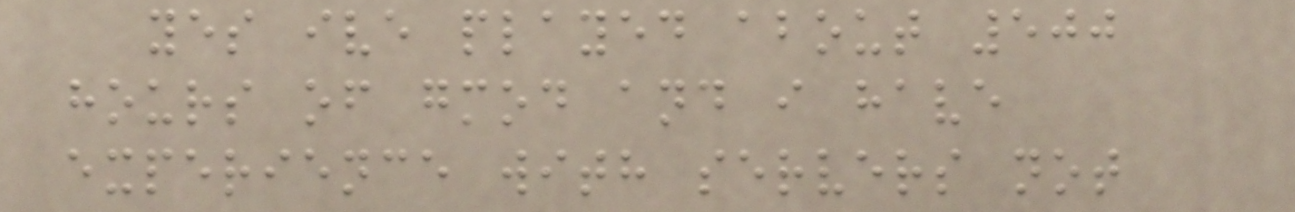yes ive played about 500
hours of gmod and i have
experience with servers not
